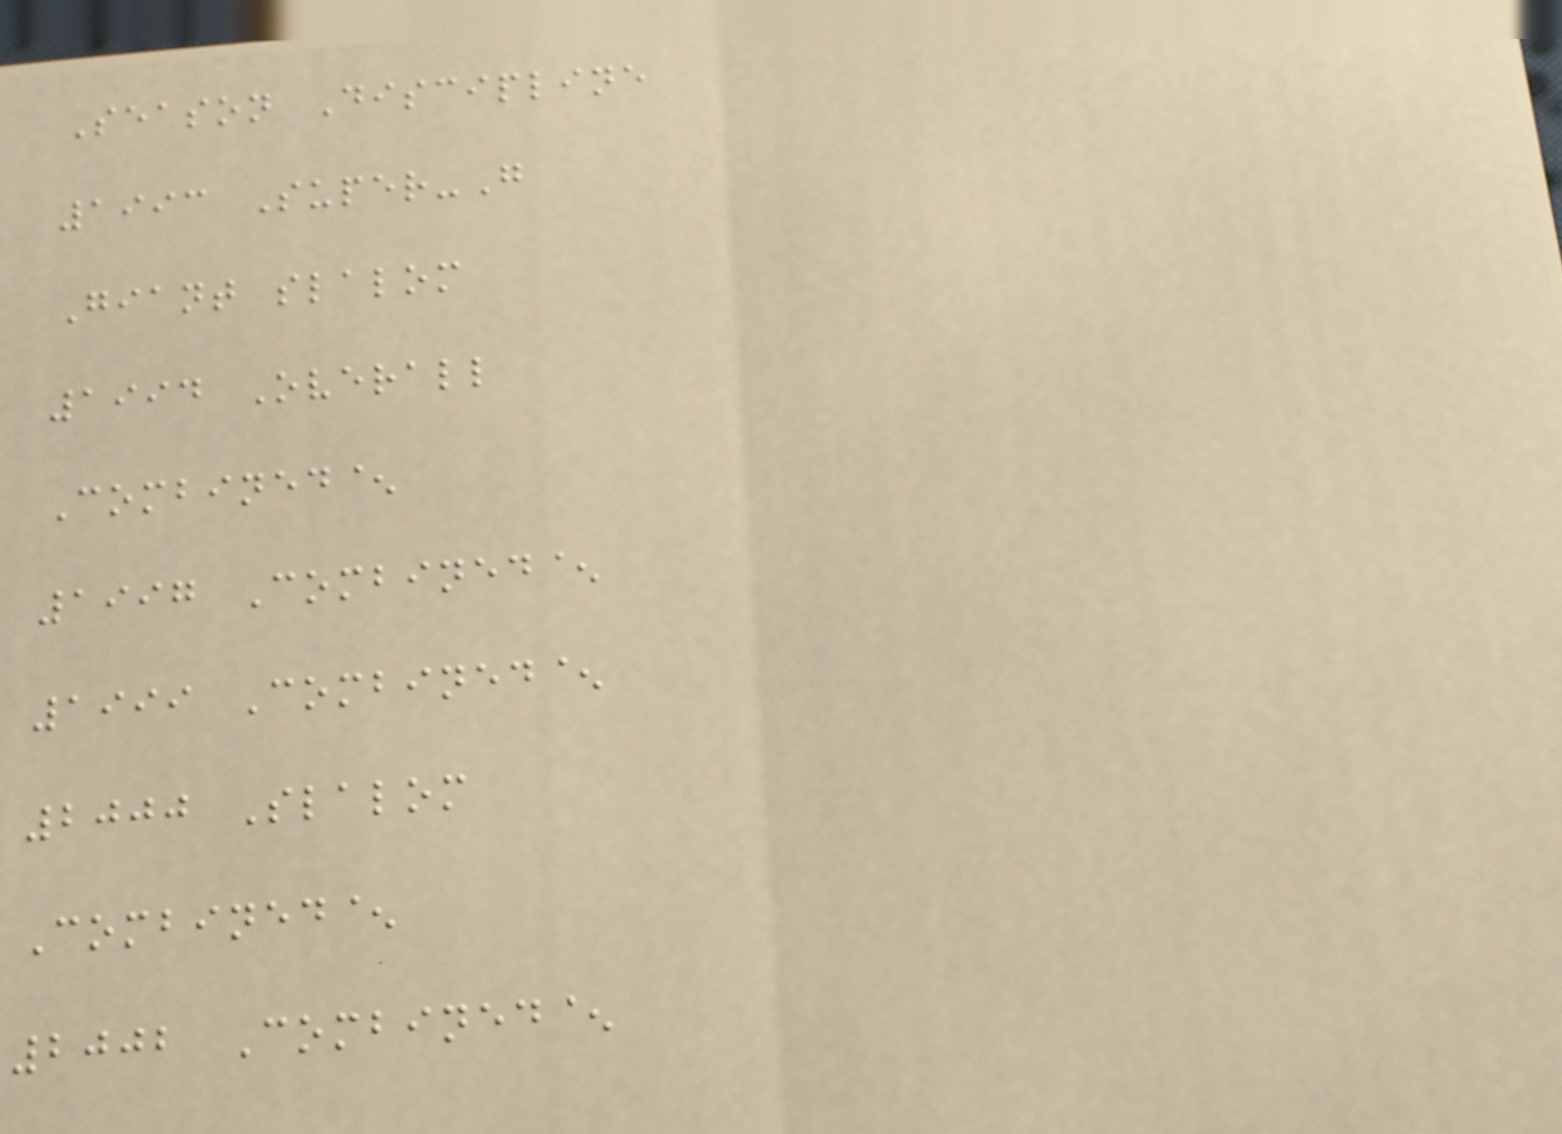Season Discipline
1993 Super-G
Giant slalom
1994 Overall
Combined^
1997 Combined^
1999 Combined^
2000 Slalom
Combined^
2002 Combined^
